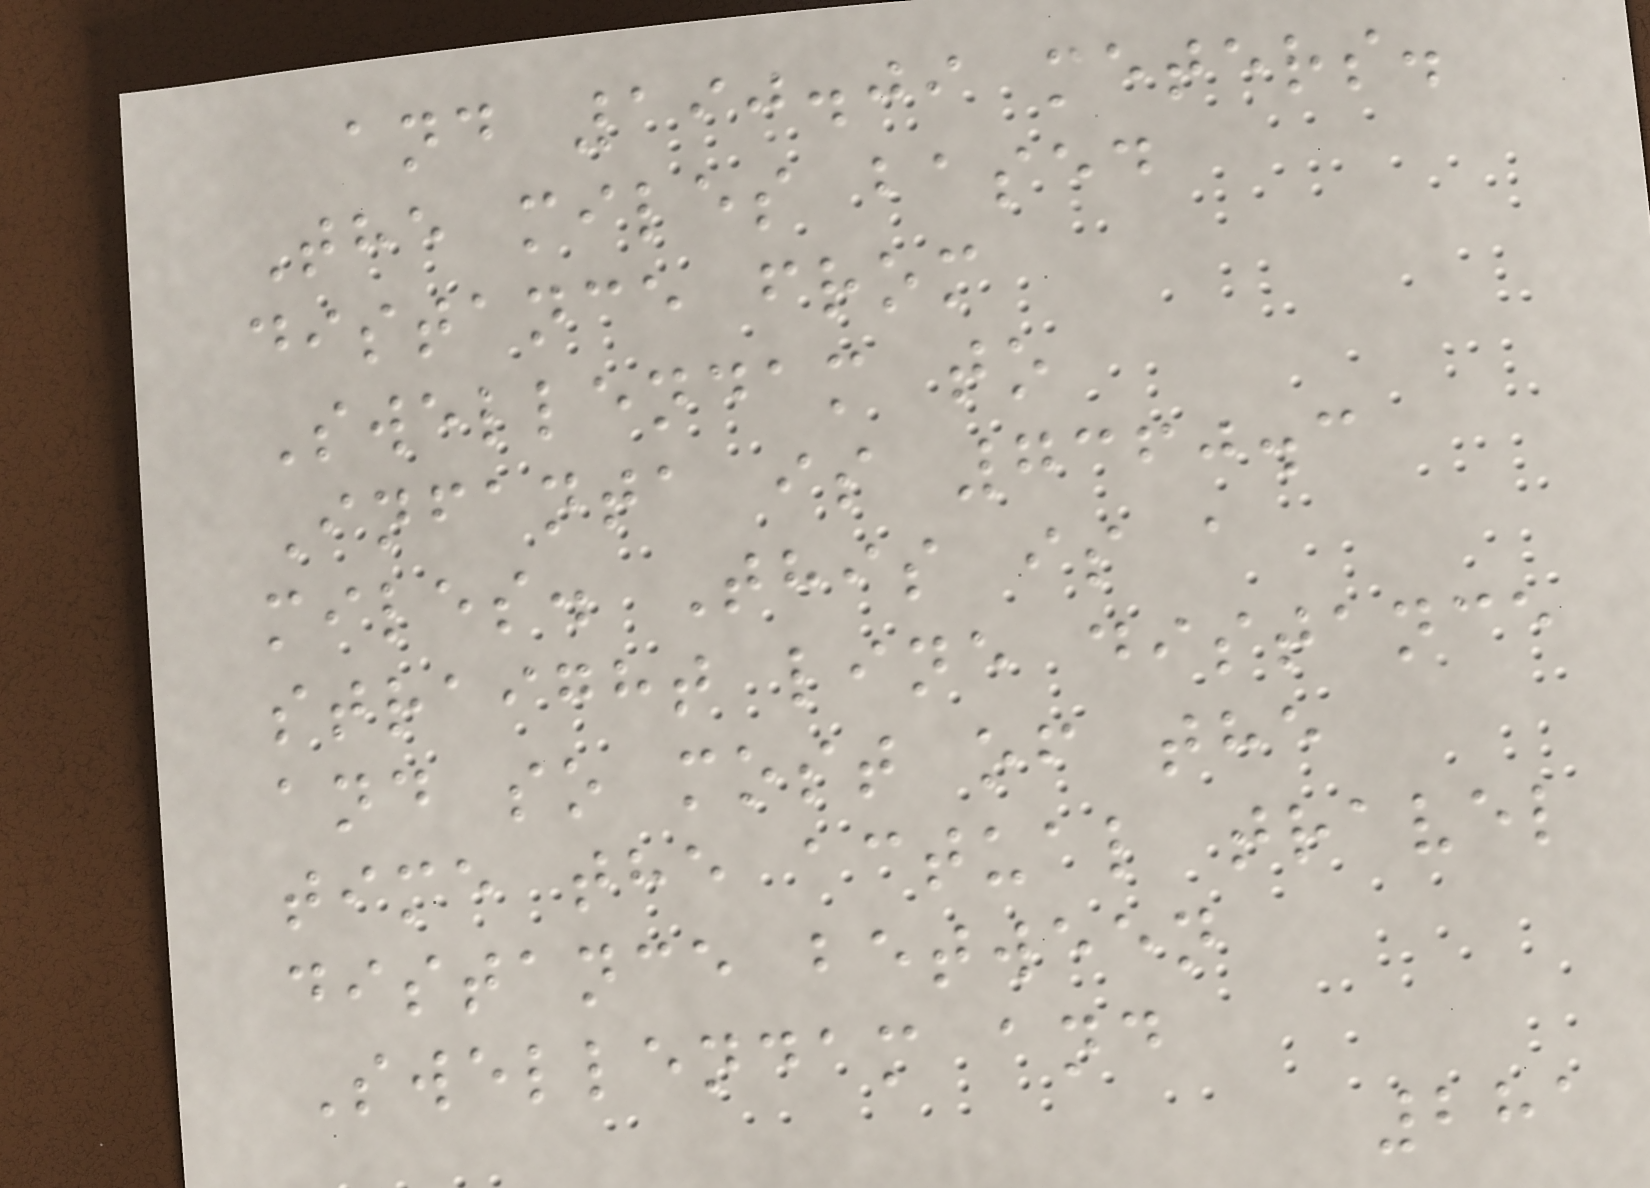and 190.09 meters.
The miles based
distance from
Swellendam to
Infanta is 7360.3
miles. This is a
straight line distance
and so most of the
time the actual travel
distance between
Swellendam and
281
